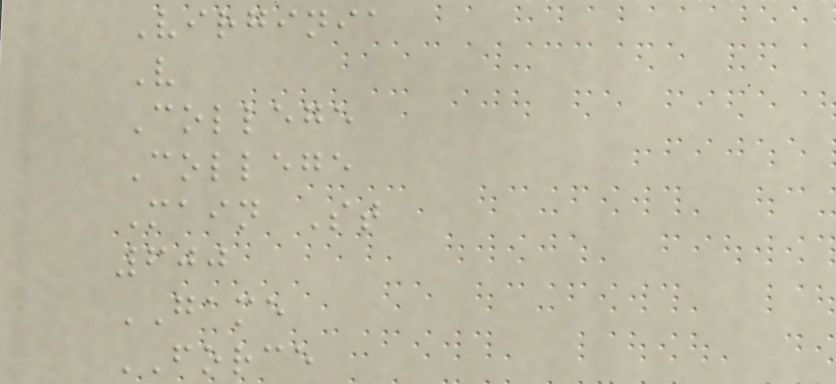Virginia
V
College
College
Main St
600
GAME
FORCE
